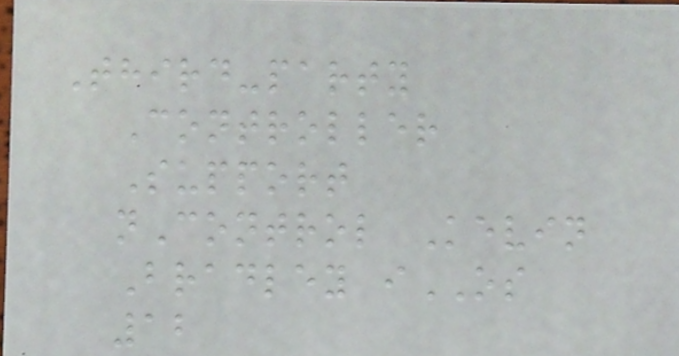Third-party
Controller
Support
nControl Kevin
Bradley iOS
12
